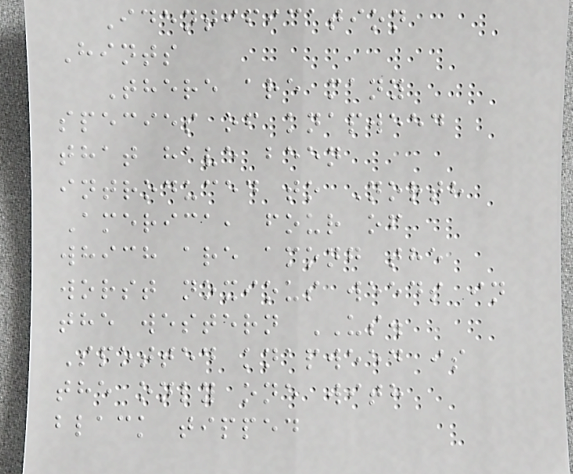Identification
Hints
There are many
species of knapweed
that have been
introduced to North
America, four of
which are among the
worst noxious weeds in
the western US.
Spotted knapweed is
the only one with
black tipped
